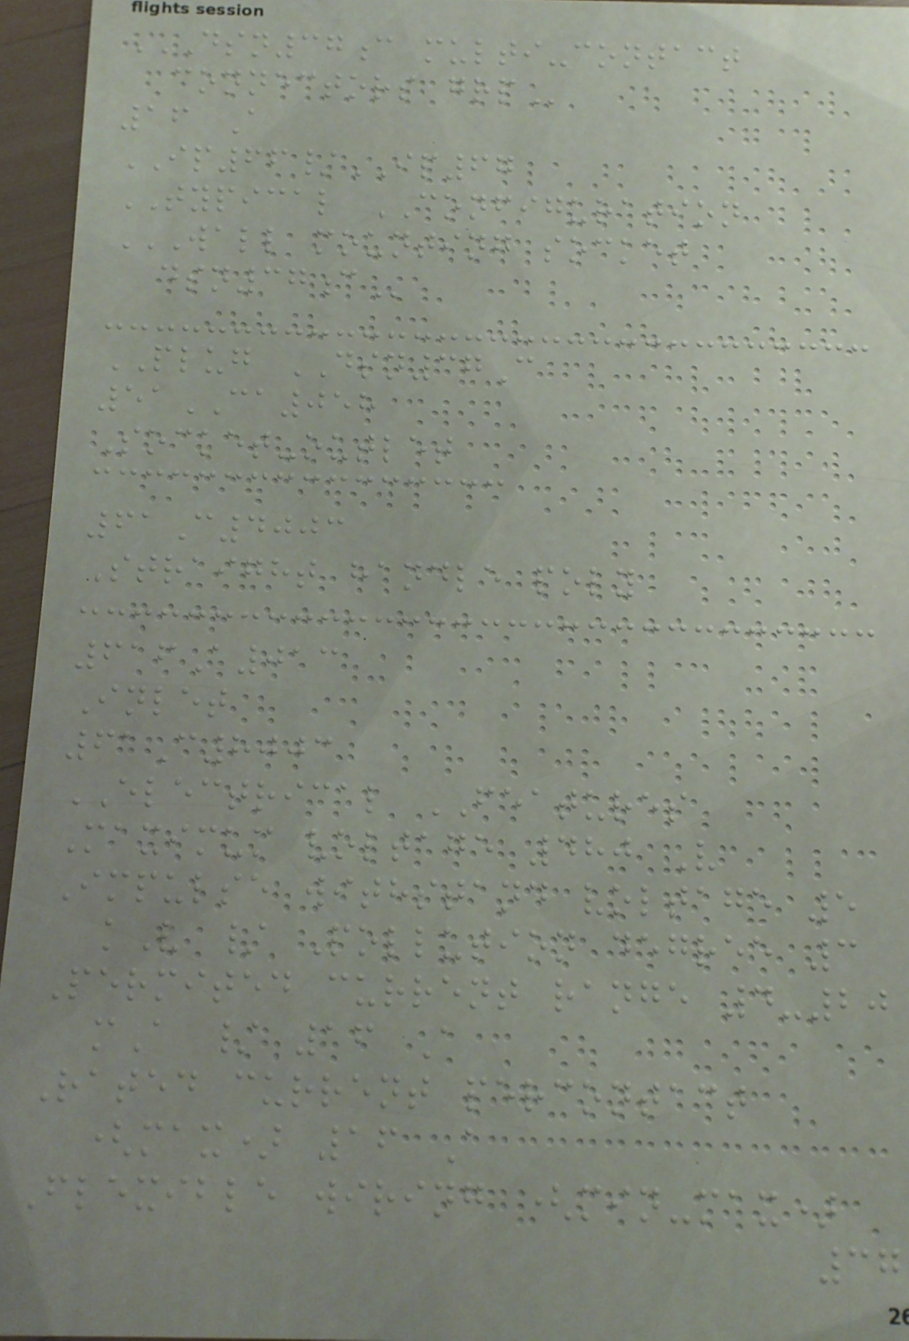DSN37C MULTI-CONTACT
CONNECTORS GRP
16 A
IP66/IP67
TYPICAL CONFIGURATION
WALL MOUNTING SOCKET
DSN37C
PLUG DSN37C
51CA058
Socket-outlet
61C4003
Straight handle poly
616A013
Inlet
61C8003
ELECTRICAL FEATURES
Maximum voltage 480 V
Impulse withstand voltage 5
kV / Pollution degree 3
Permited current range 4-20
mA / 16 A
Rated current percontact
(max) 16 A
Flexible wiring (min-max)
37
